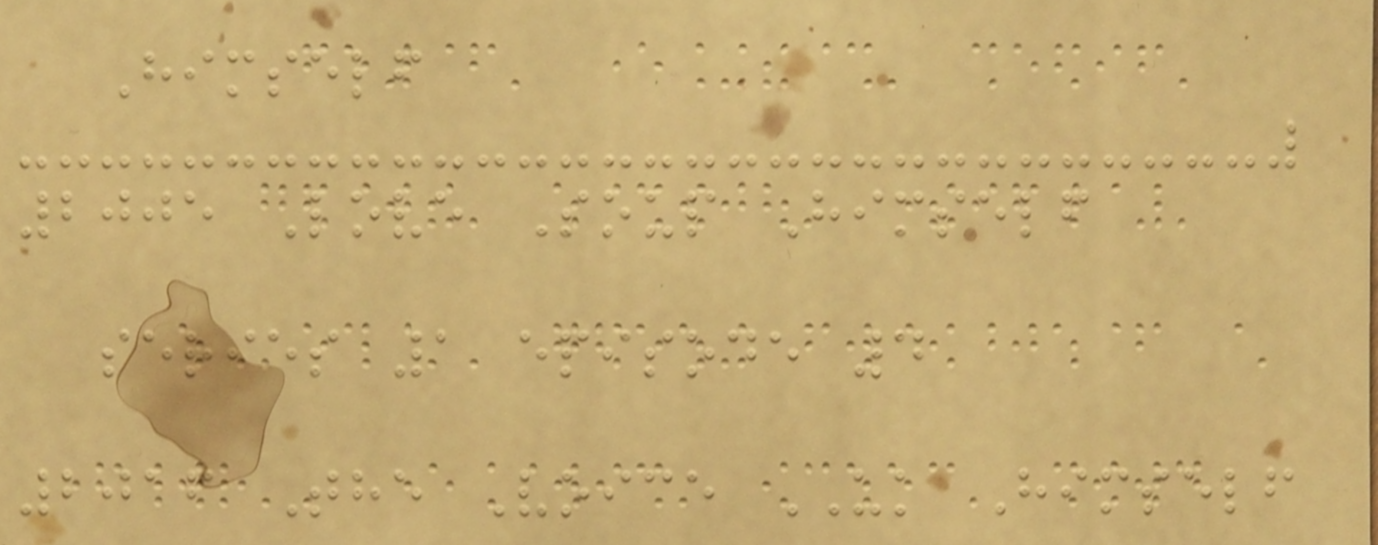Himself
2005 Love Soup Himself
series 1 episode 4
2016 The Voice UK Himself
